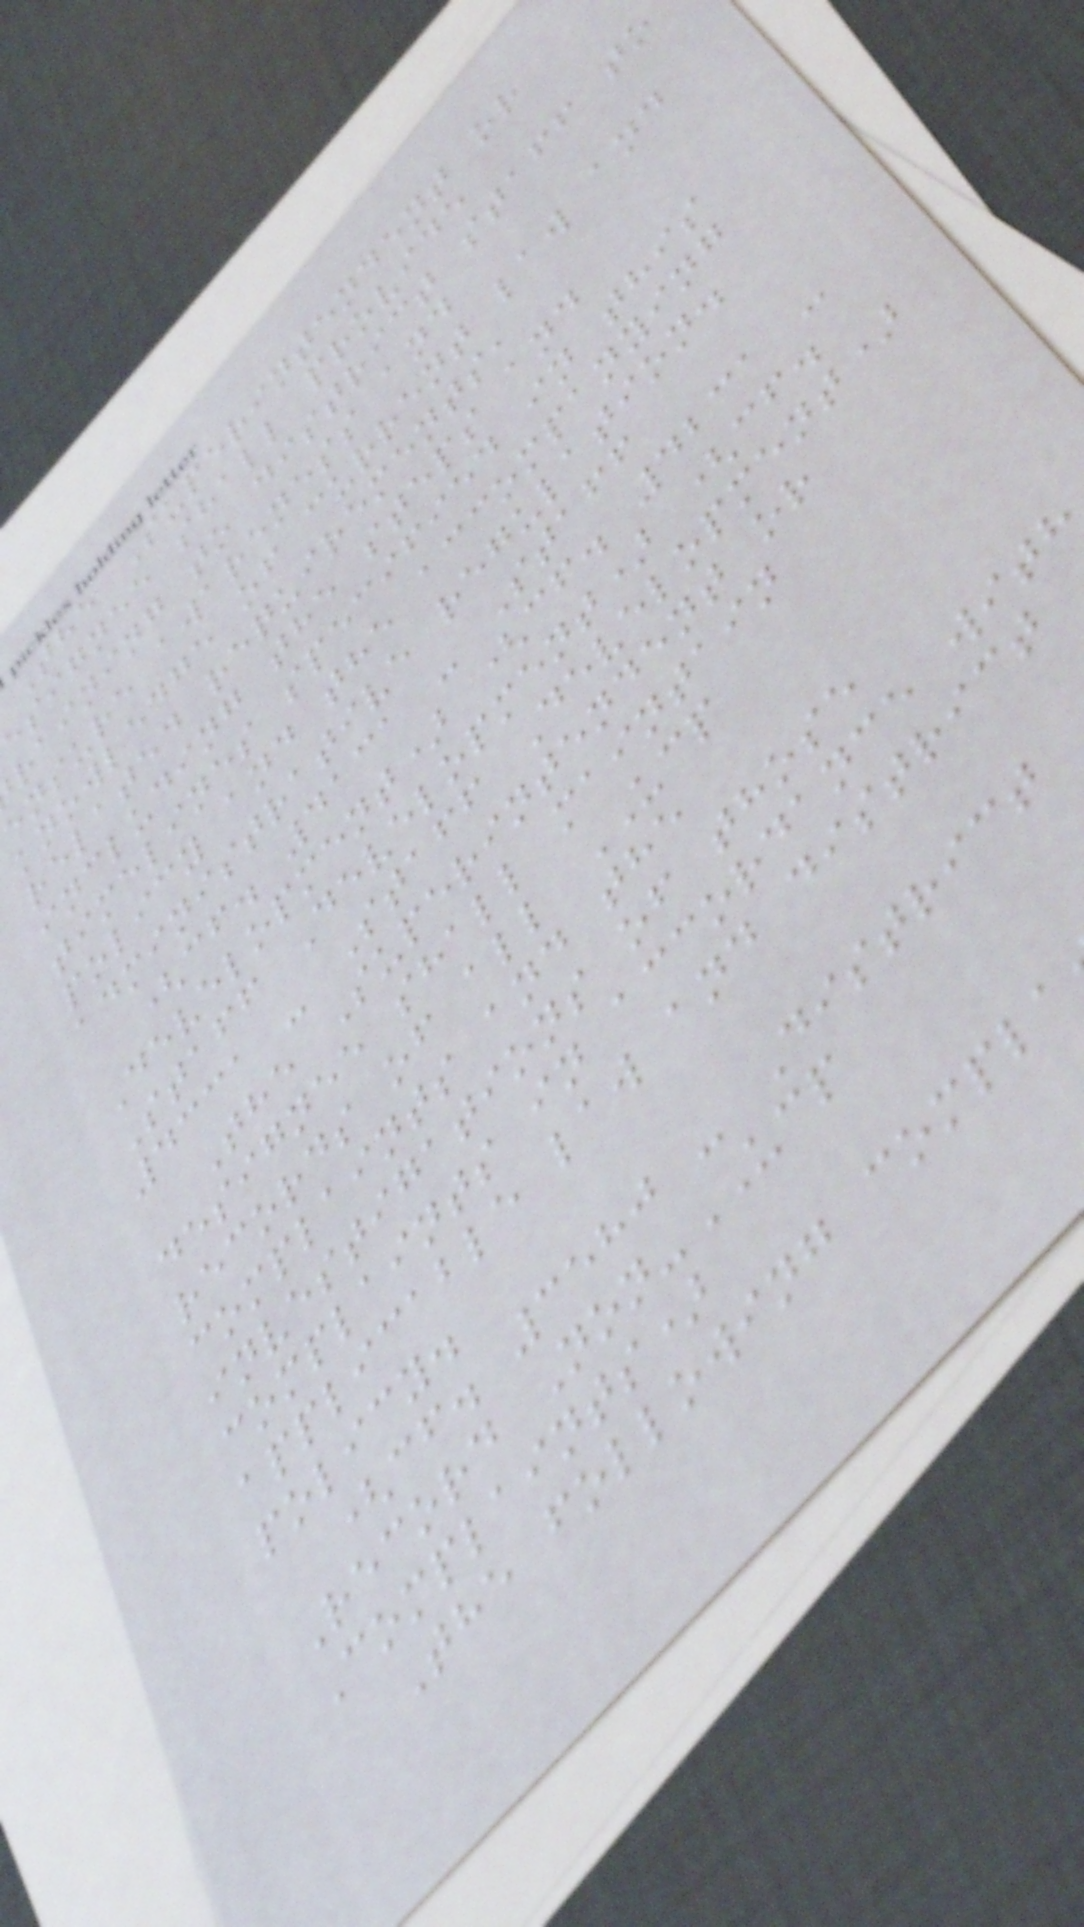The Superintendent or
esignee shall provide
raining to district staff to
ensure awareness and
knowledge of current law and
related requirements,
including the steps and
timelines specified in this
policy and the accompanying
administrative regulation.
(cf. 4131 - Staff
Development) (cf. 4231 -
Staff Development) (cf.
4331 - Staff Development)
The Superintendent or
designee shall maintain
records of all UCP
complaints and the
investigations of those
complaints in accordance with
applicable law and district
policy.
(cf. 3580 - District
Record Non-UCP
Complaints)
The following compla
